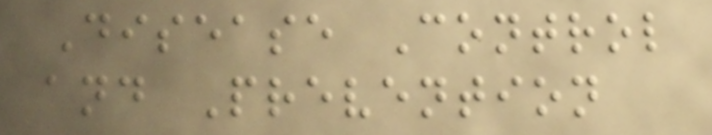Disease Control
and Prevention
